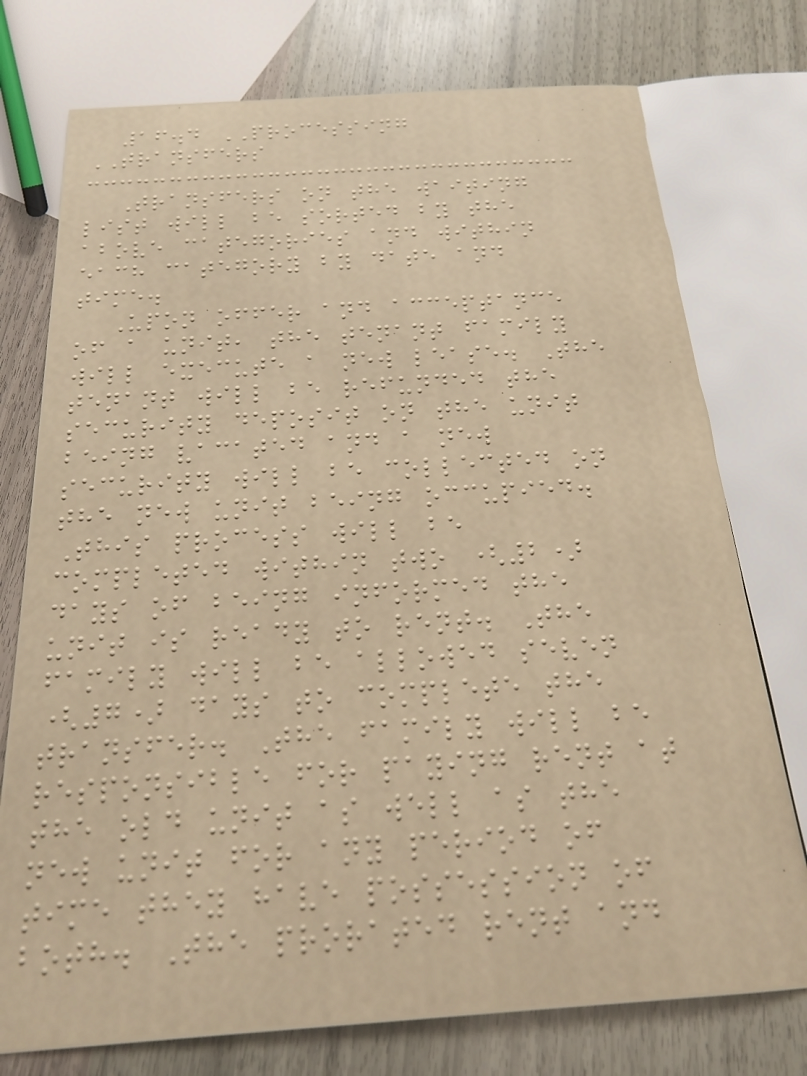16.4 PROCESSING
TRANSFERS
Transfers on the waiting
list will be sorted by the
above categories and within
each category by date and
time.
Upon offer and acceptance
of a unit, the tenant family
will execute a new lease. The
tenant will be refunded the
security deposit on the unit
being vacated and a new
security will be collected on
the new unit being occupied.
This process will be
completed within two (2)
days of being informed the
unit is ready to rent. The
family will be allowed seven
(7) days to complete the
transfer. The family will be
responsible for paying rent at
the old unit as well as the
new unit for any period of
time they have possession of
both. The prorated rent and
